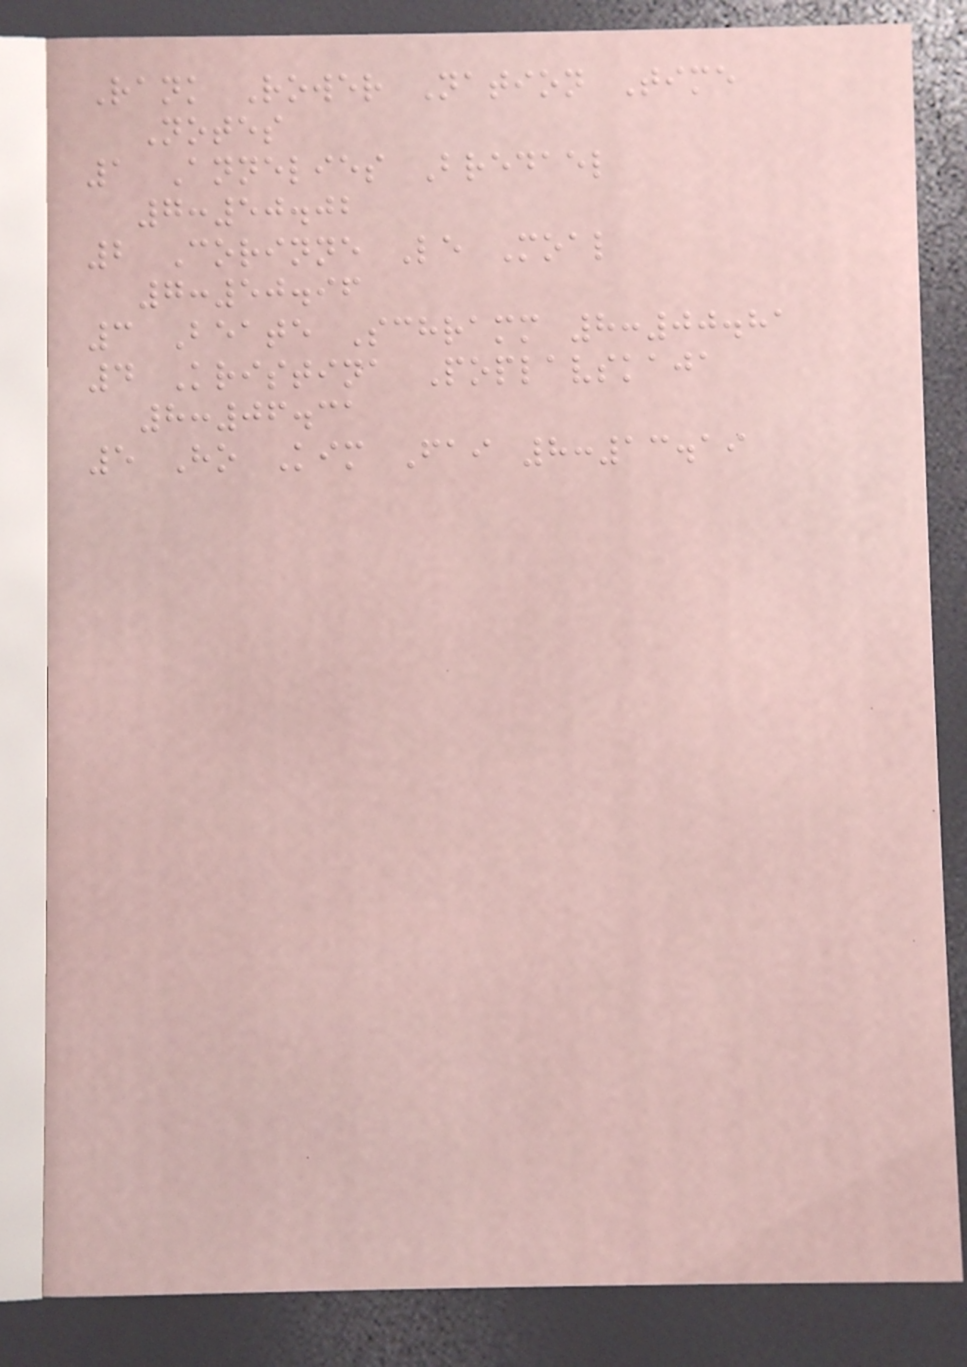Rank Rower Nation Time
Notes
1 Annelies Bredael
7:50.02
2 Corinne Le Moal
7:50.96
3 Beate Schramm 8:00.81
4 Kristina Poplavskaja
8:06.31
5 Ho Kim Fai 8:13.19
